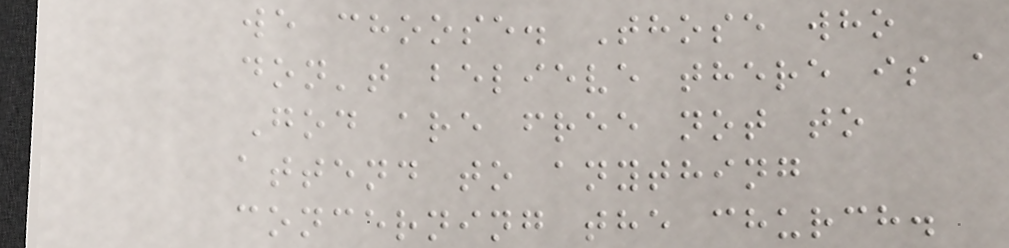we choose. Those who
don't believe there is a
God are free not to
attend to anything
concerning the church.
